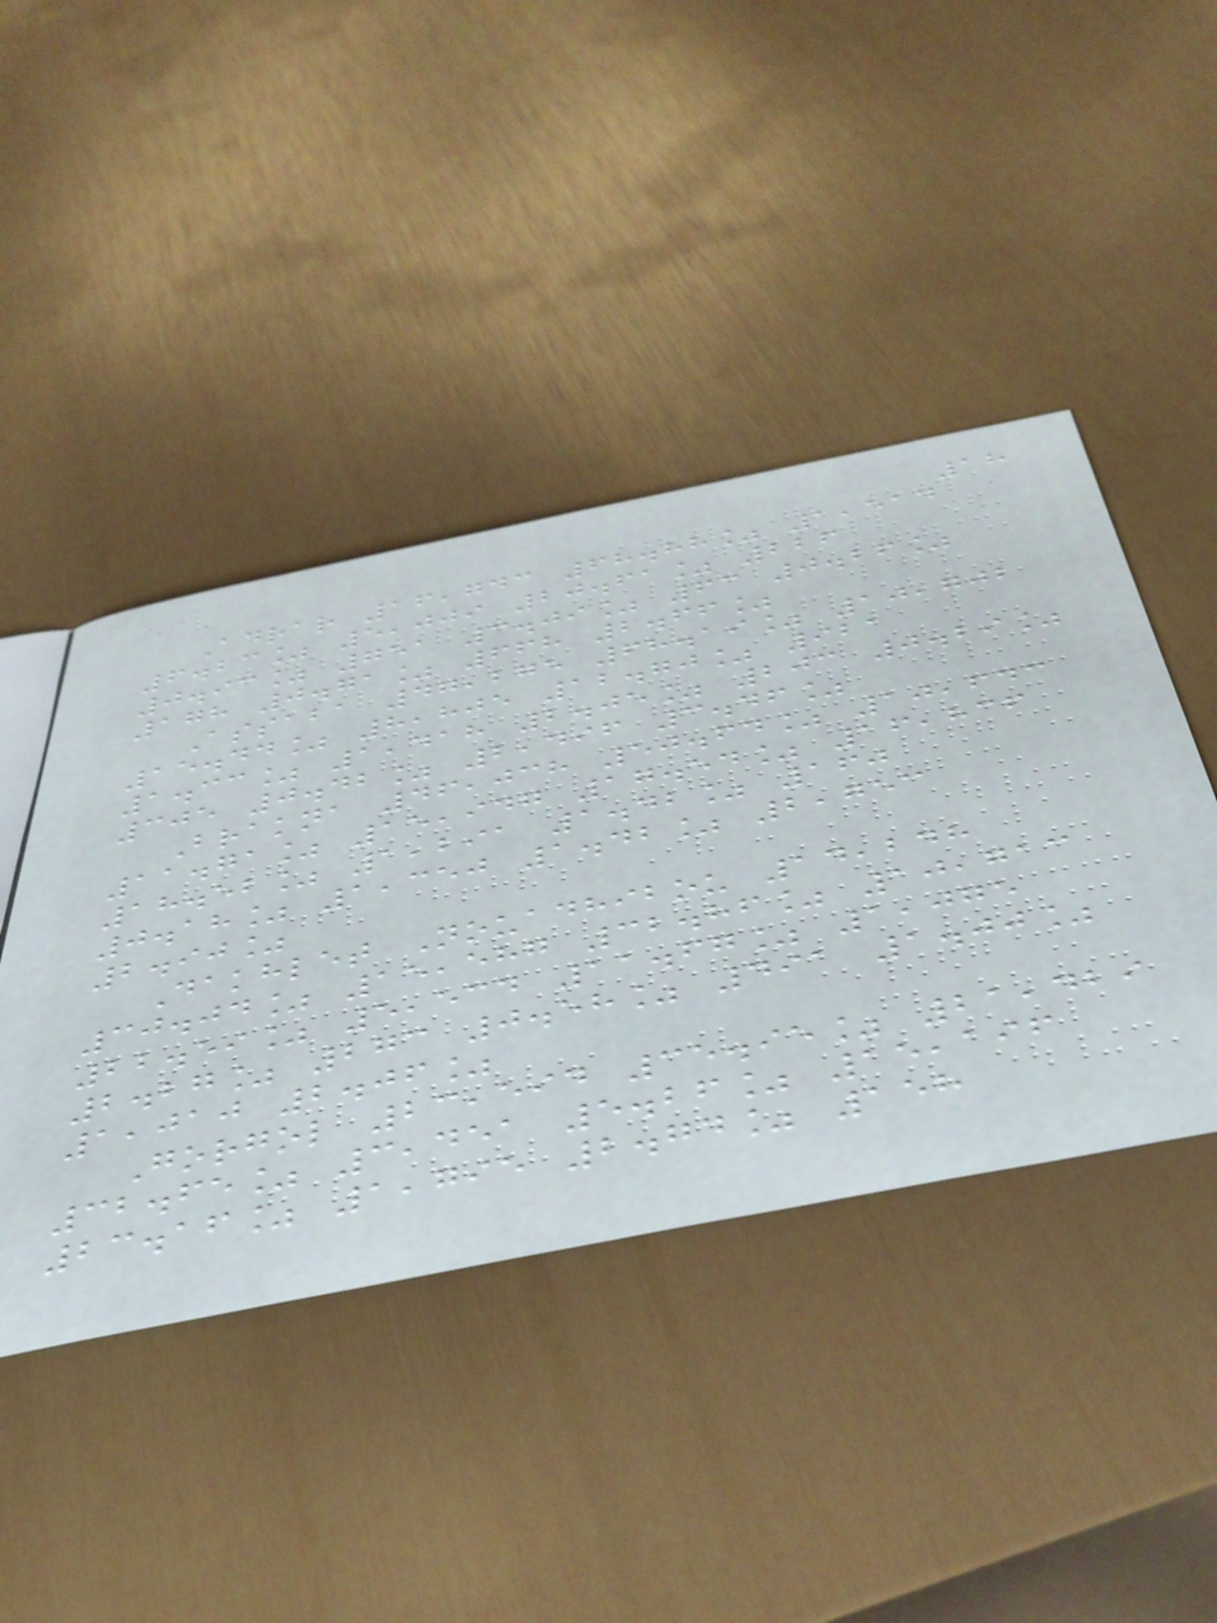18
Adrar 16,743 68.88% 1,514
6.23% 5,009 20.61% 226
0.93% 751 3.09% 63 0.26%
178 0.71% 668 2.66%
Assaba 47,275 68.19% 10,702
15.44% 8,805 12.70% 921
1.33% 1,418 2.05% 203 0.29%
305 0.42% 2,496 3.46%
Brakna 46,038 50.64% 10,643
11.71% 15,947 17.54% 16,836
18.52% 1,291 1.42% 160
0.18% 1,350 1.42% 2,753
2.90%
Dakhlet Nouadhibou 14,248
30.04% 15,587 32.86% 10,713
22.59% 5,534 11.67% 1,075
2.27% 273 0.58% 491 1.00%
1,010 2.06%
Gorgol 23,594 35.95% 21,429
32.65% 3,451 5.26% 15,196
23.16% 1,795 2.74% 158
